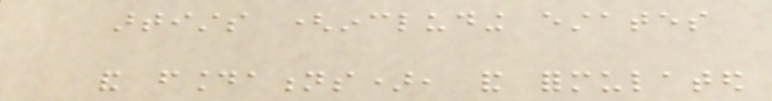artists (including estates
and foundations), and formulated
